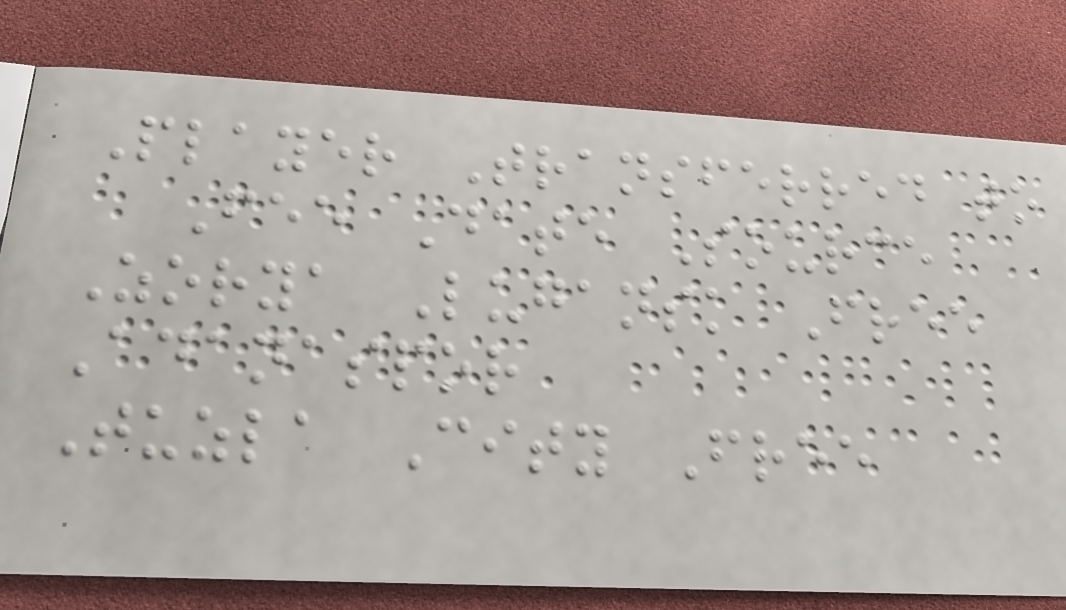Player Transferred to
Fee Date Source
Zorya Lugansk Free
Adanaspor
Tuzla City Free
